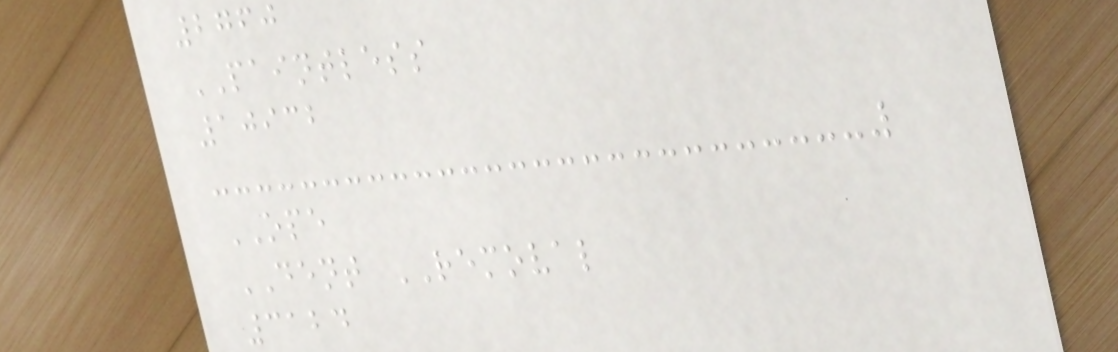2760
PAINTLESS
10932
OPE
DENT REMOVAL
3124
